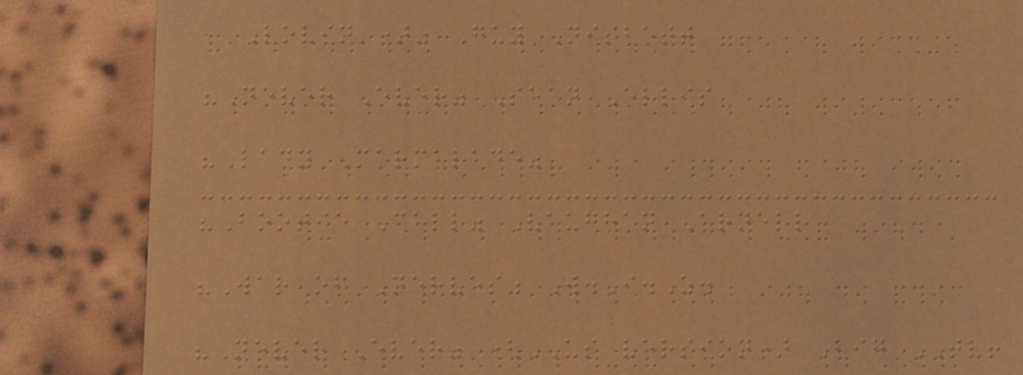Lovin')" Guy Nisbett
"Never Ever" Sean Ellis
"Lady Marmalade"
"Bootie Call" Vaughan Arnell
"War of Nerves" W.I.Z.
"Never Ever" (US version) Big TV!
